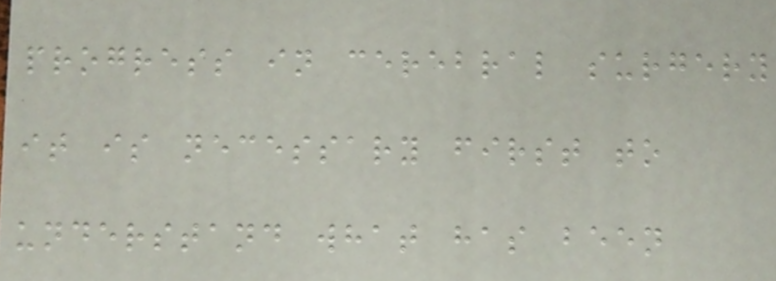progress in cerebral surgery
it is necessary first to
understand what has been
